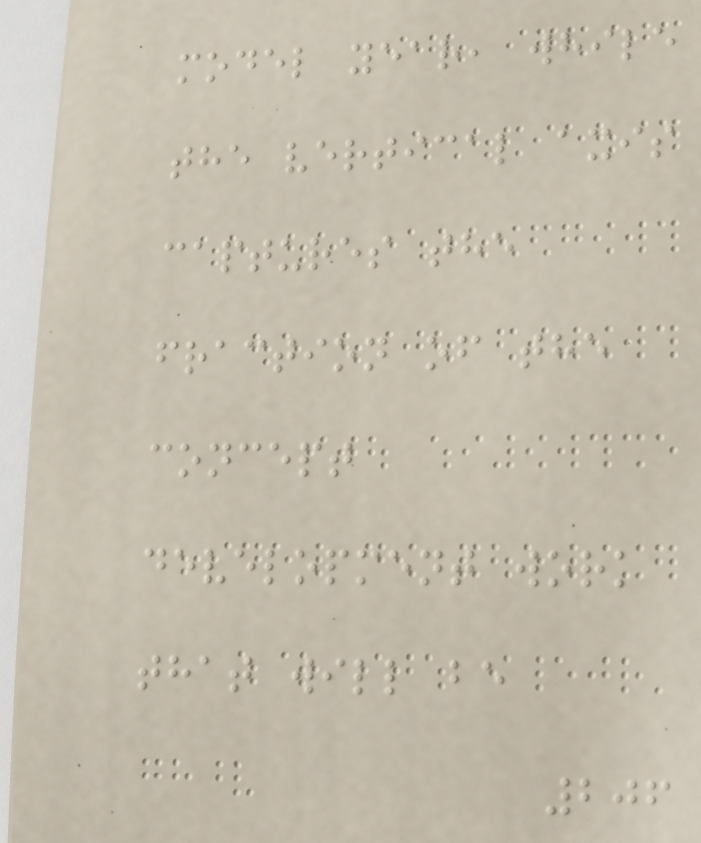model year, while
the vertical axis
captures the
fraction of the
concept
development work
that will be
206
